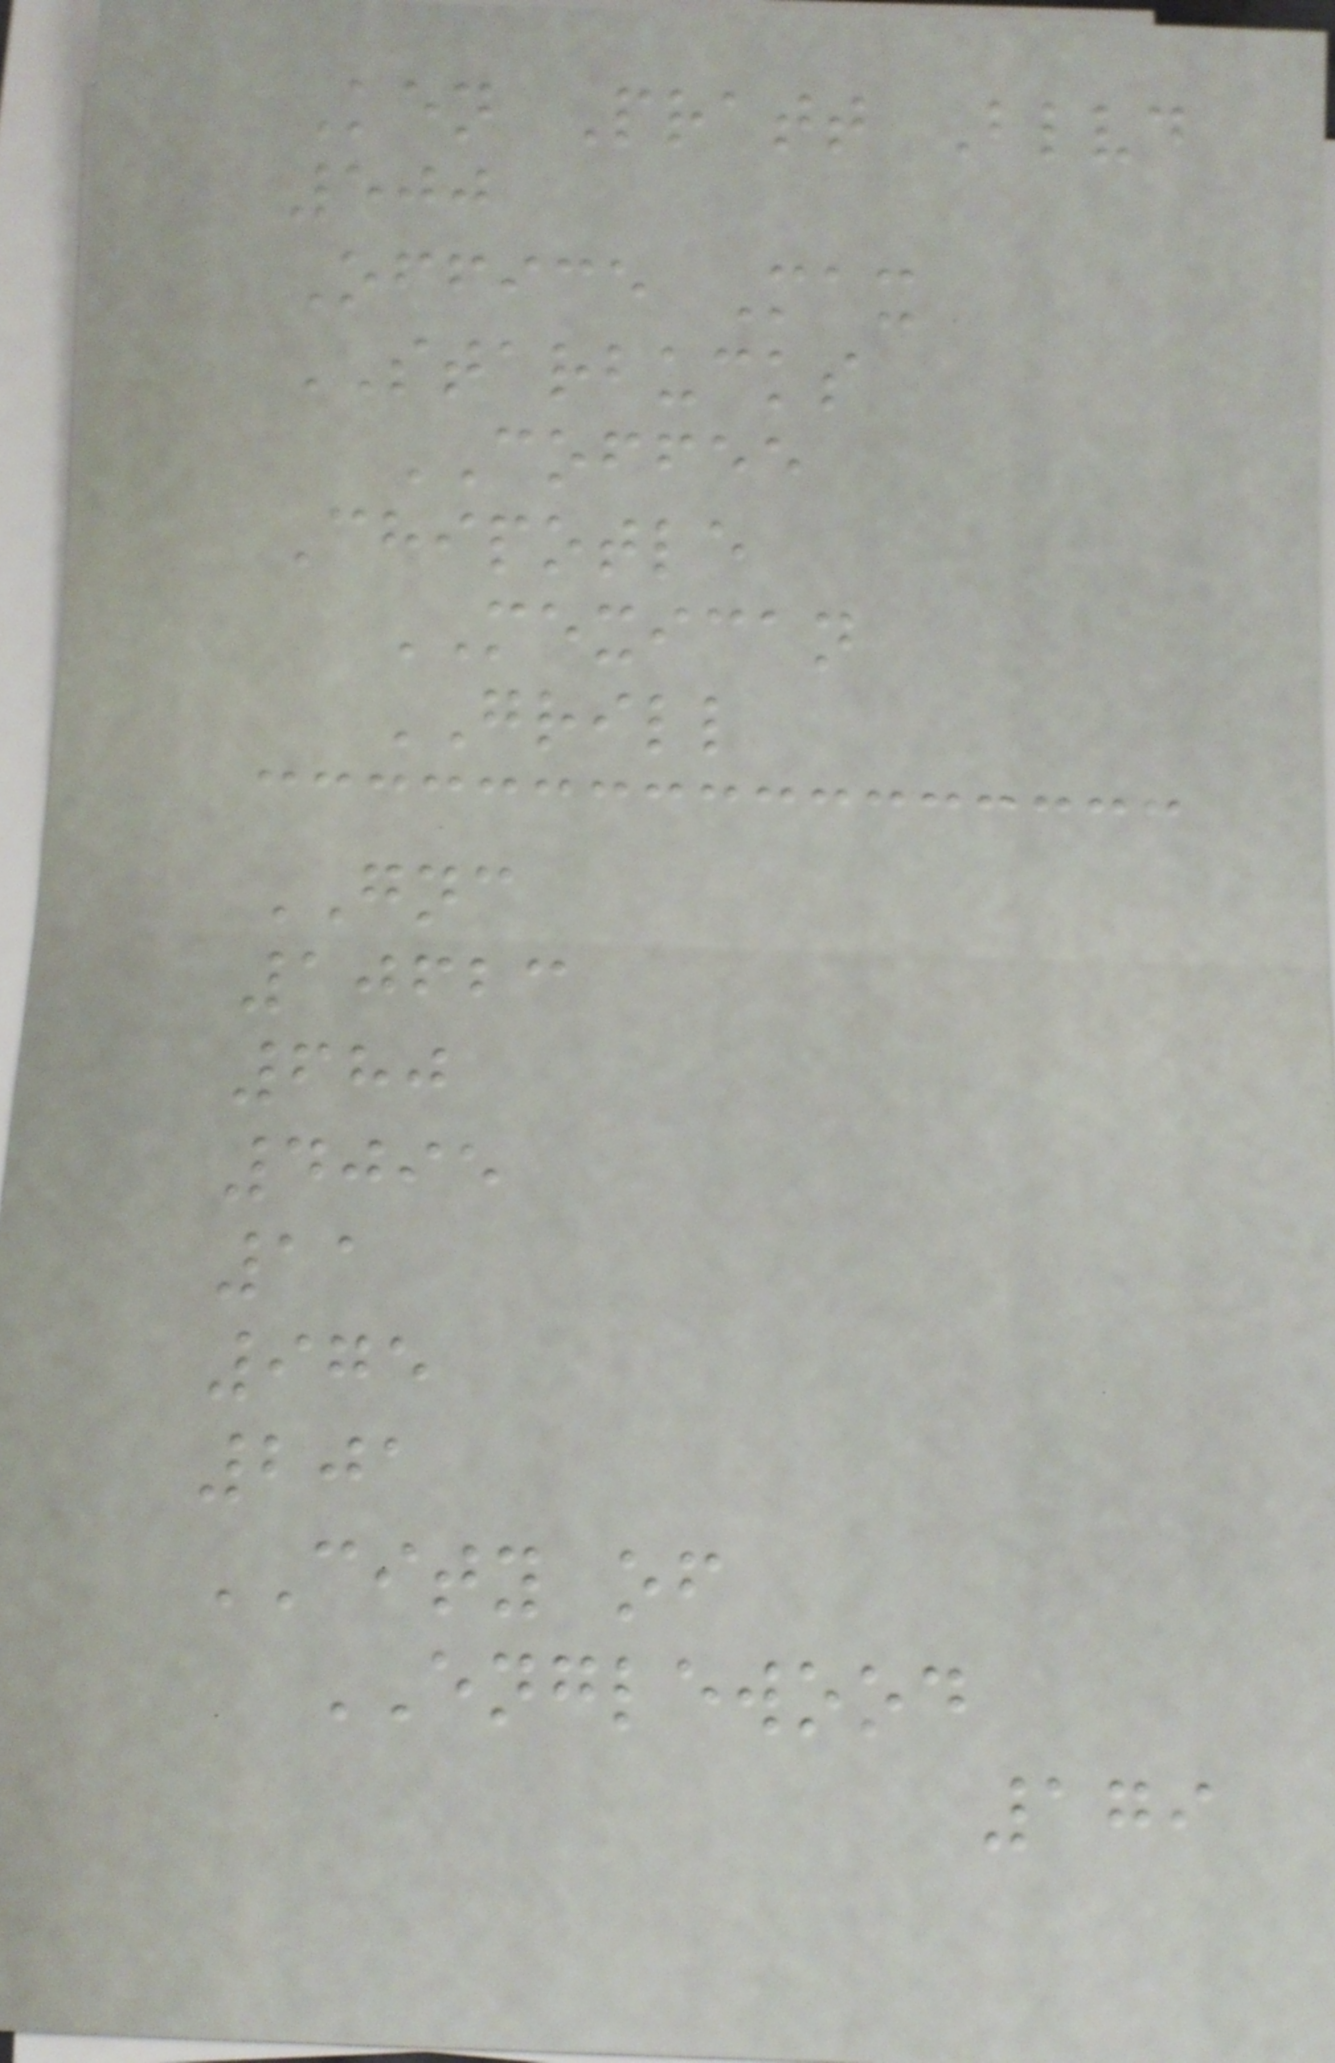Ken Pratt Blvd
500
Office Max
STARBUCKS
COFFEE
Chipotle
MEXICAN
GRILL
GNC
10623
680
4095
11
975
201
CITY of
ENGLEWOOD
179
